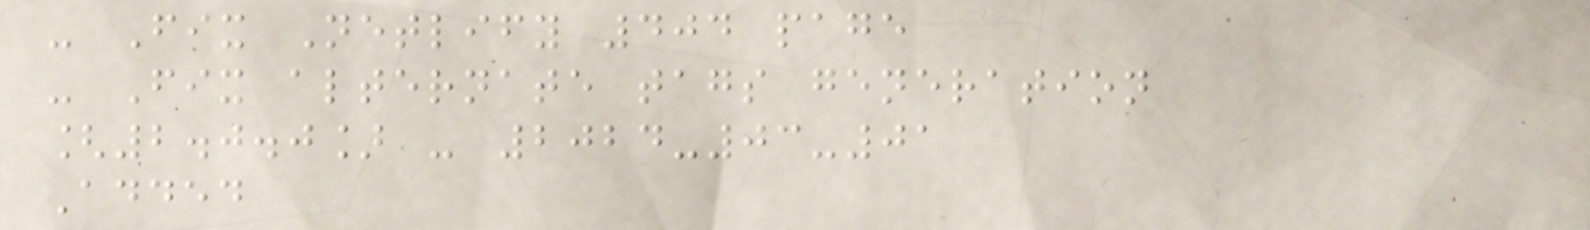- Fix Netlify 404 page
- Fix alternate tags generation
[2.0.0] - 2024-03-01
Added
